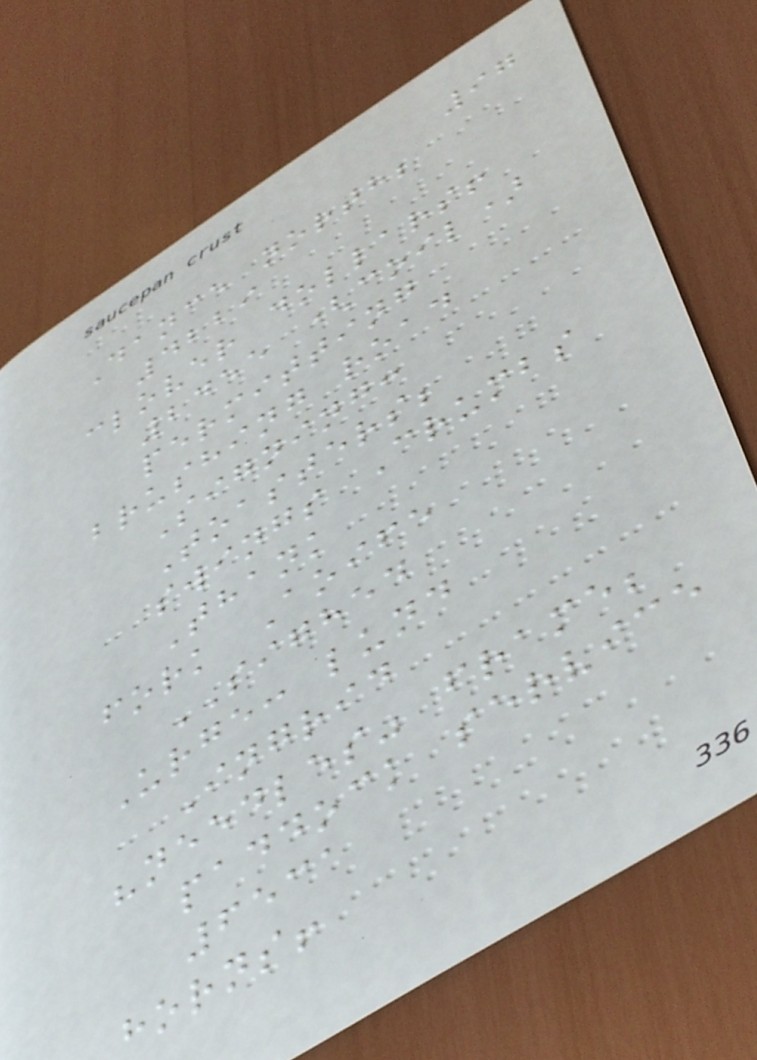97
Dance north;
4229
clover dollars!
2455 (coil)
permitting
brushing road
Signing:
Toasters;
swings Crumbs
Thank
fork Aoife
SIGHED
Urge: lund
Ingrid
"needles" frame;
paddock service
6531
horns!
